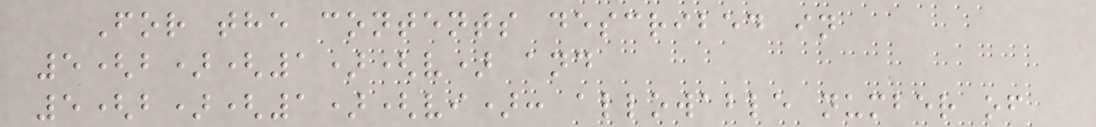For the contents described in
5(b)(1)(v) and
5(b)(1)(vi): allowable number of
